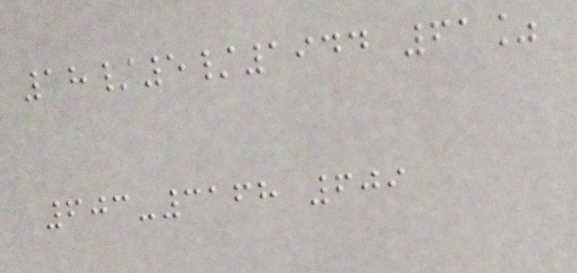18/5/1944 61%
603-3168 609
